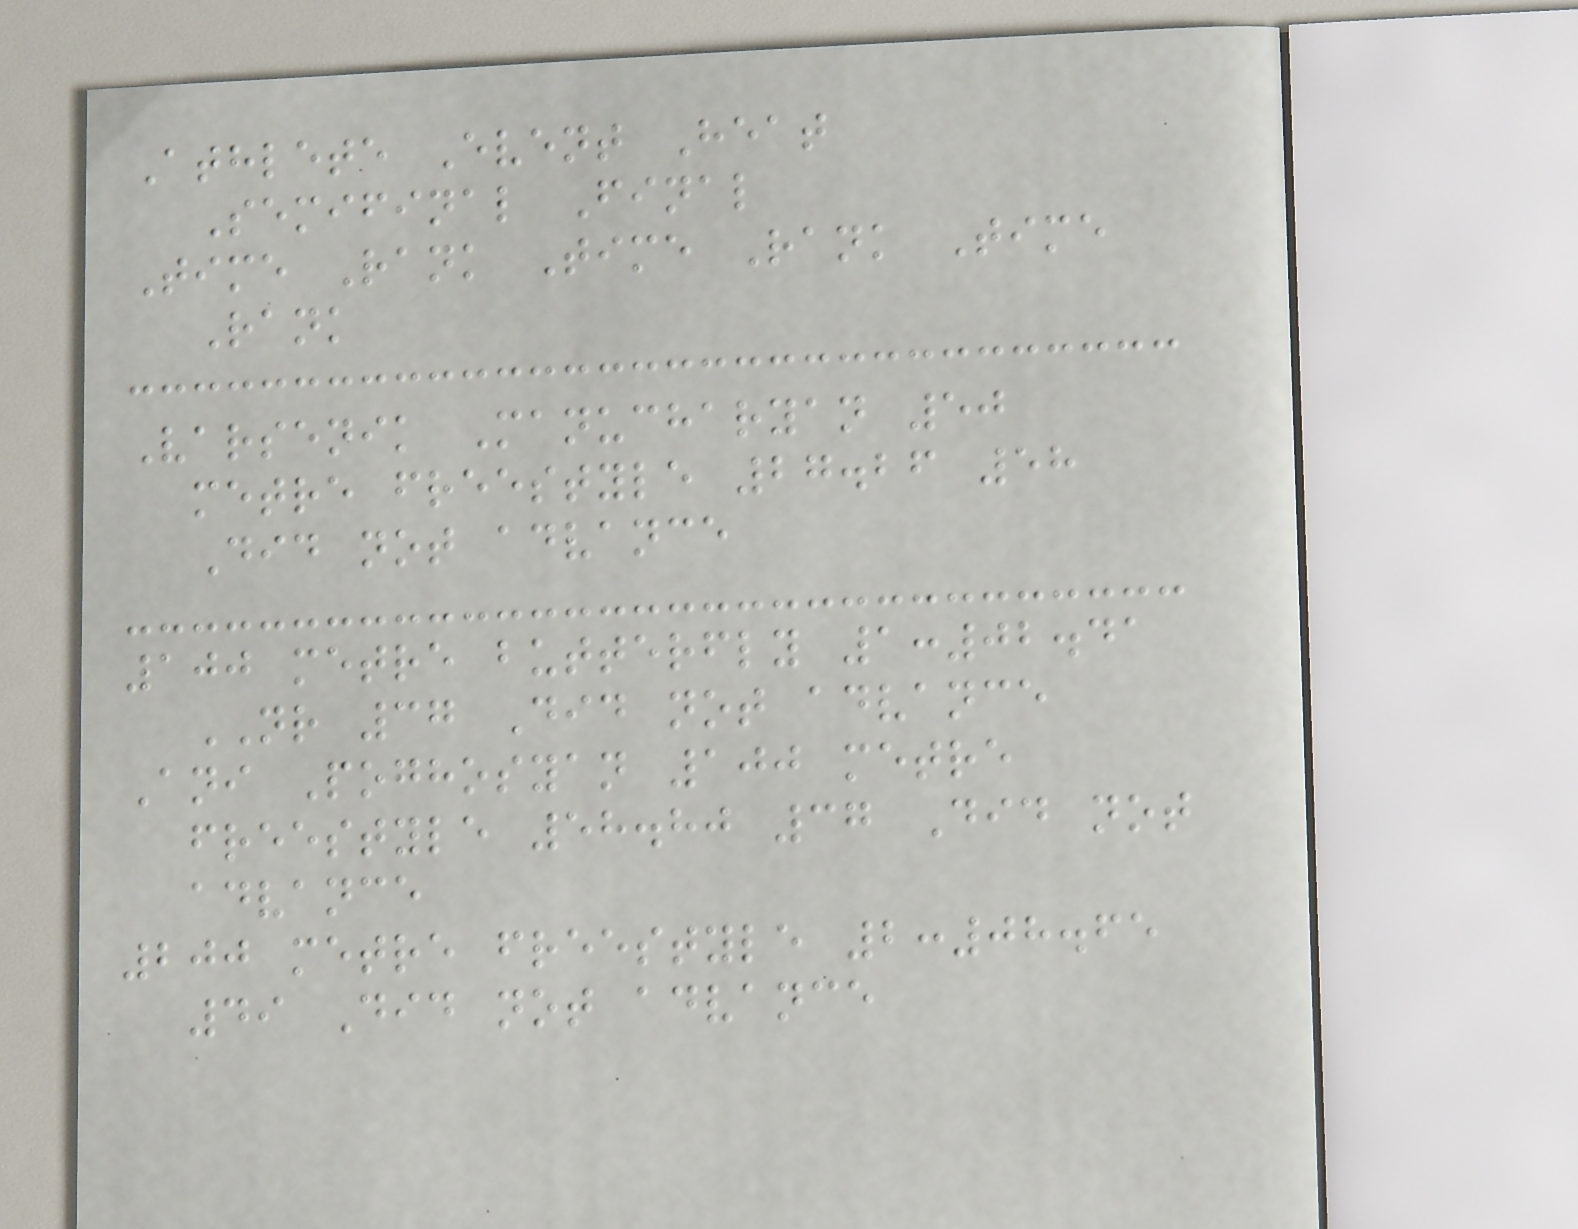Athlete Event Heat
Semifinal Final
Time Rank Time Rank Time
Rank
Varsenik Manucharyan 50
metre freestyle 27.26 58
Did not advance
100 metre butterfly 1:02.41
NR 37 Did not advance
Ani Poghosyan 100 metre
freestyle 58.80 37 Did not
advance
200 metre freestyle 2:08.65
49 Did not advance
